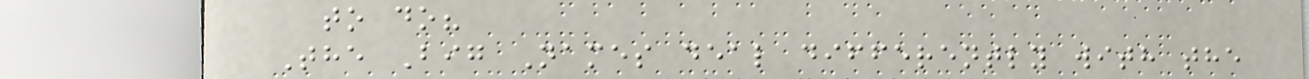to do?
The Big Names deal differently with the
